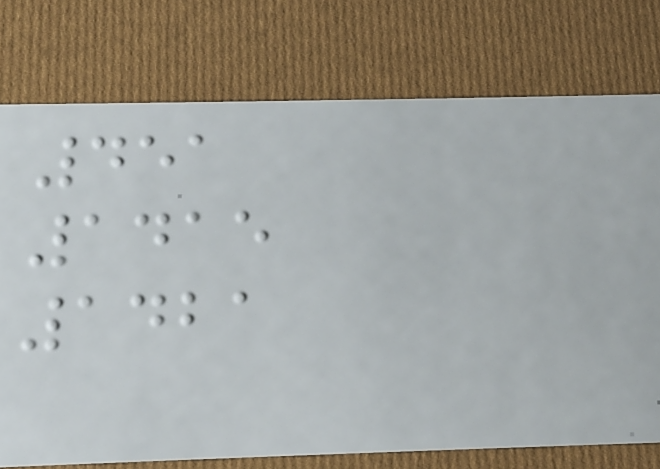451
1415
1421
